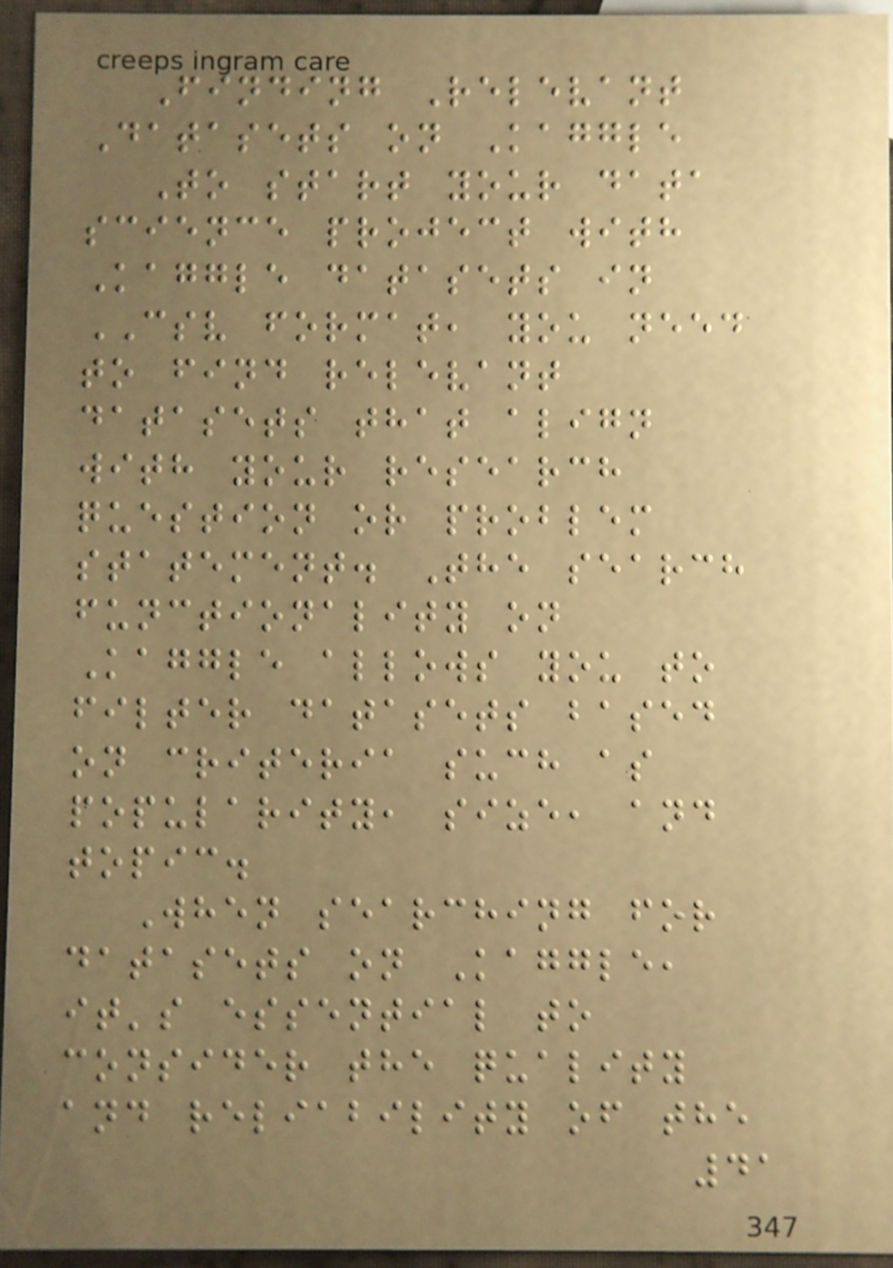Finding Relevant
Datasets on Kaggle
To start your data
science project with
Kaggle datasets in
CSV format, you need
to find relevant
datasets that align
with your research
question or problem
statement. The search
functionality on
Kaggle allows you to
filter datasets based
on criteria such as
popularity, size, and
topic.
When searching for
datasets on Kaggle,
it's essential to
consider the quality
and reliability of the
41
